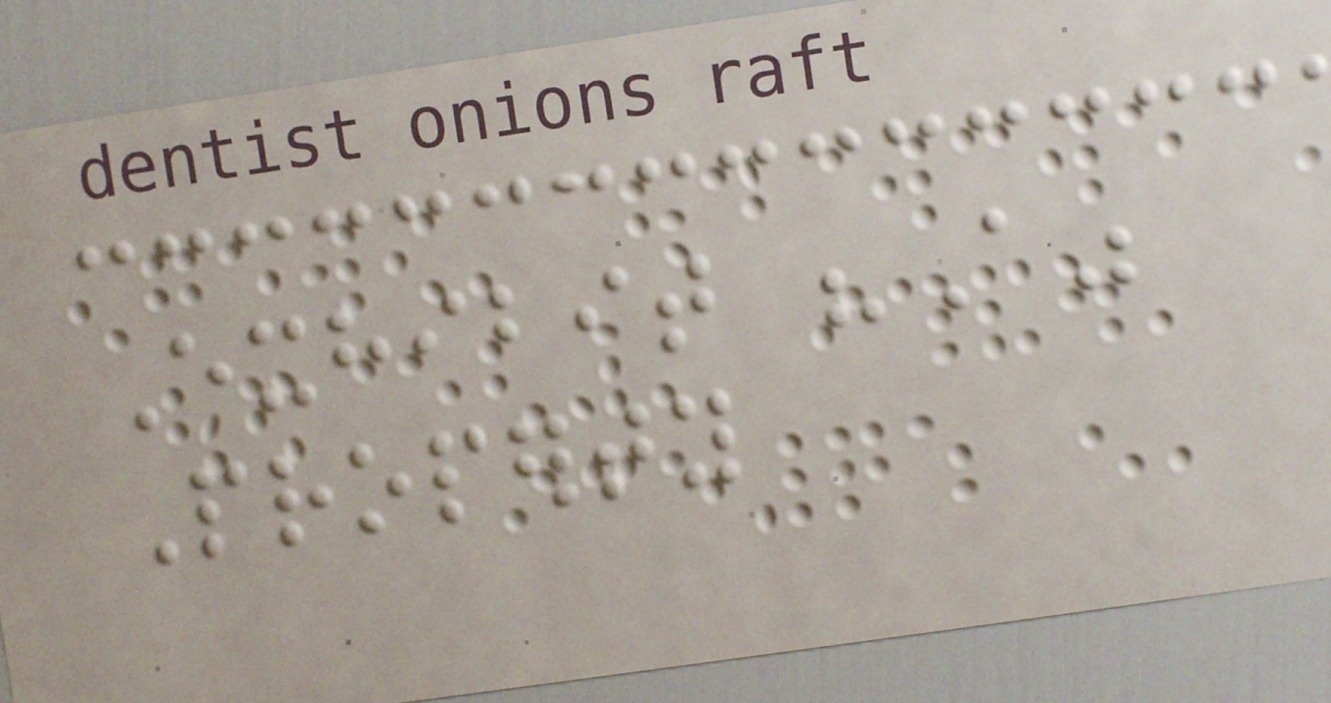Exhibit "A"
Property
